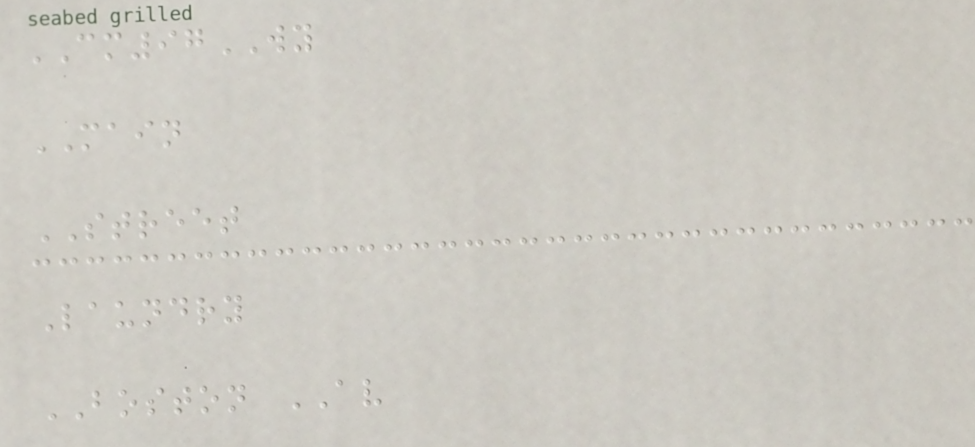CM97WY
MAIN
STREET
Laundry
BOSTON AV
